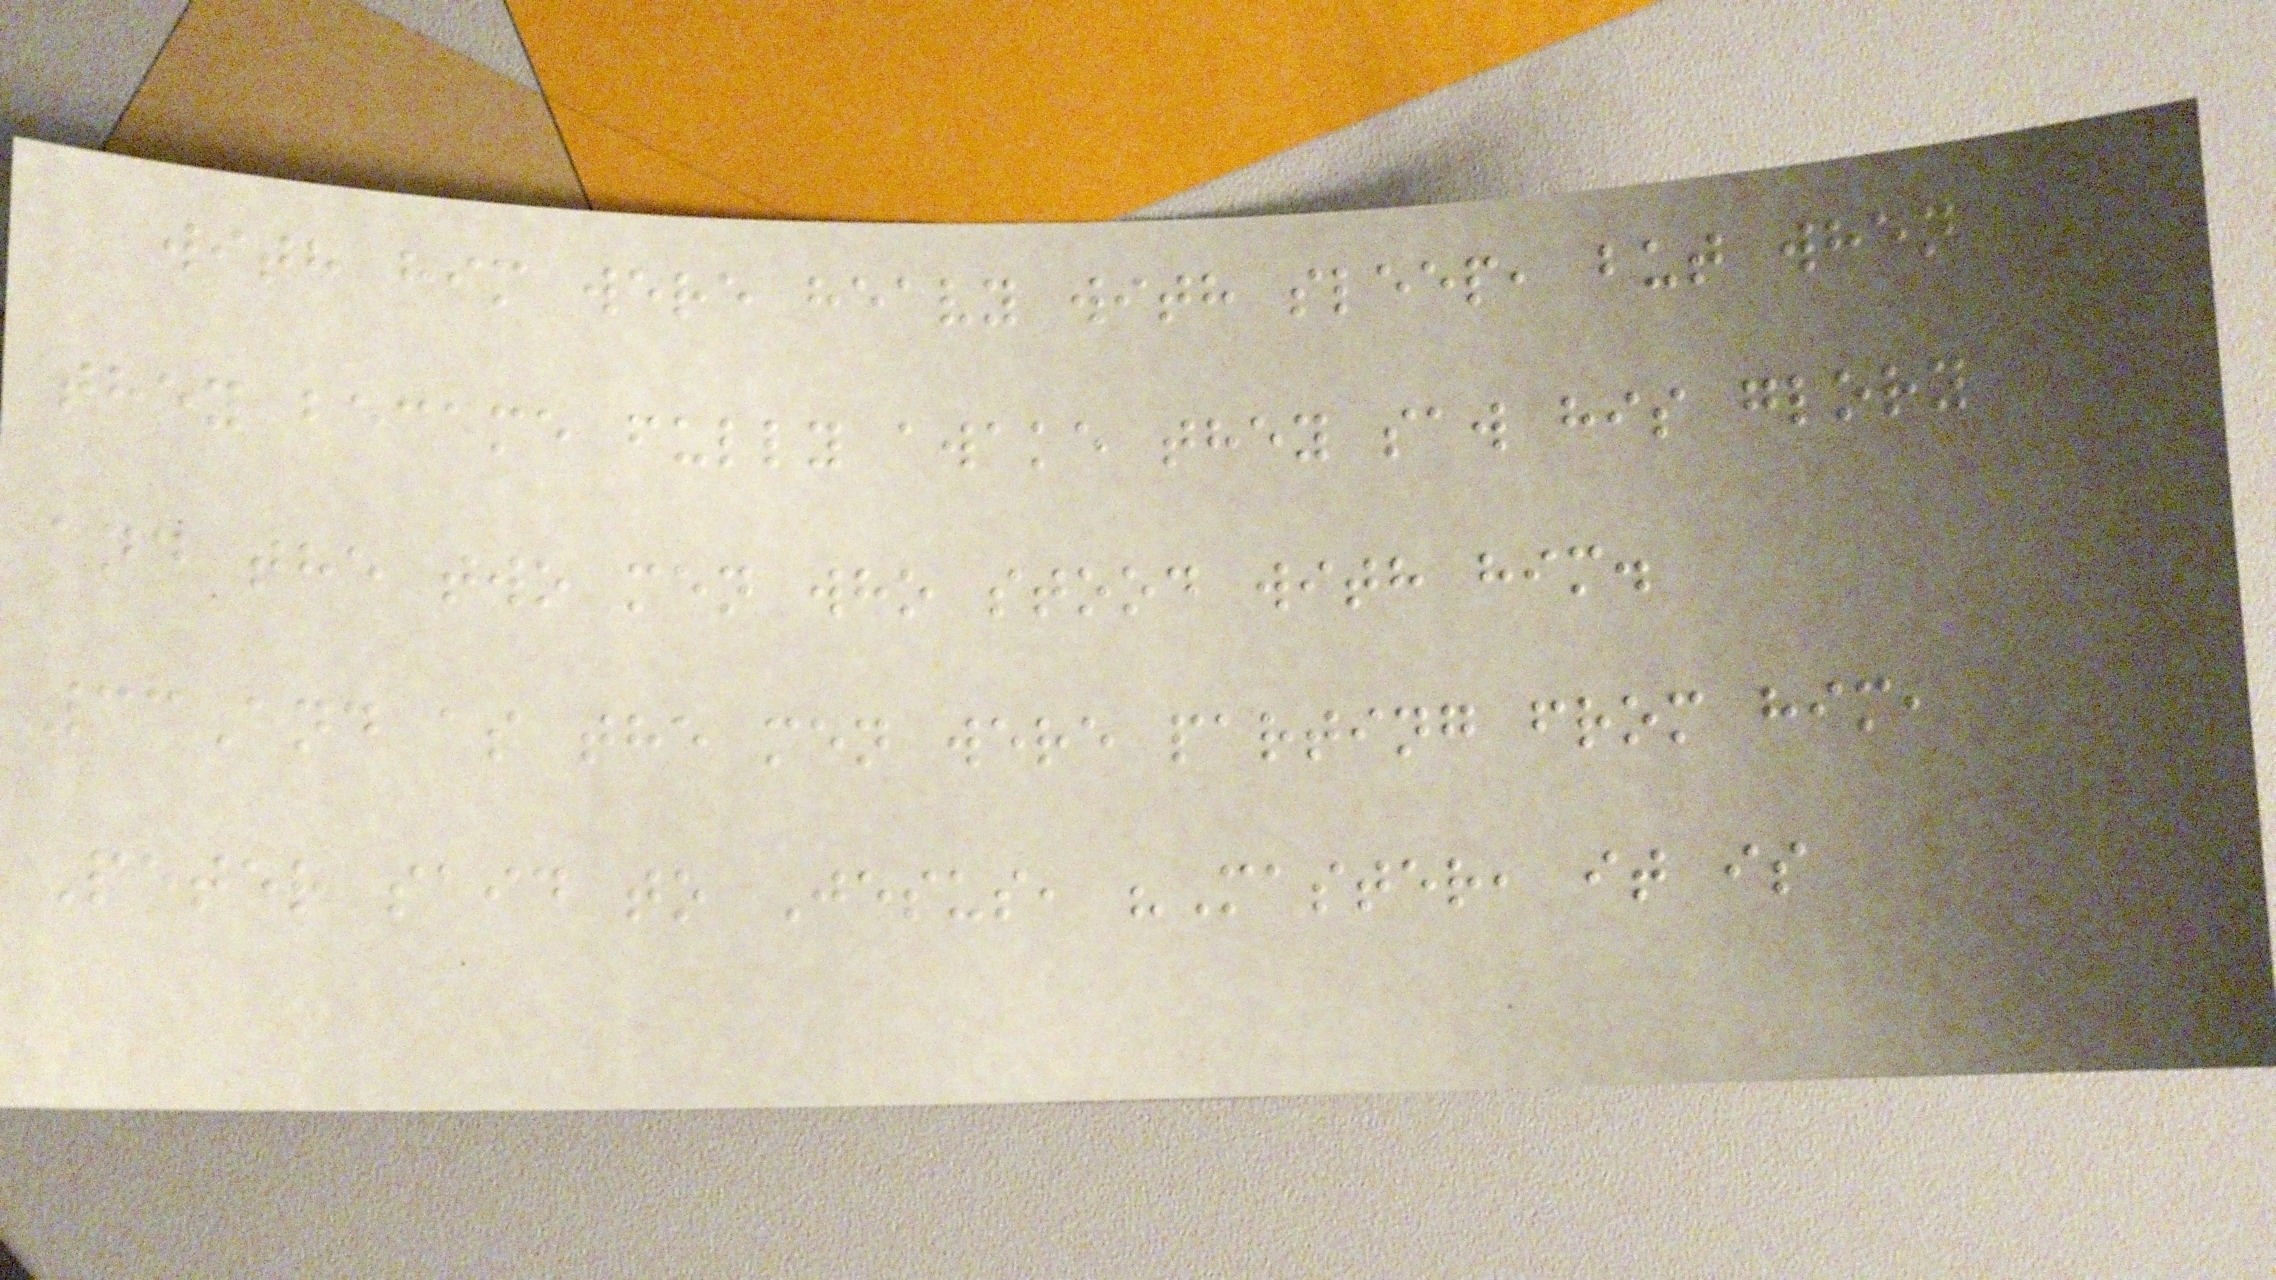with him were heavy with sleep, but when
they became fully awake they saw his glory
and the two men who stood with him.
33And as the men were parting from him,
Peter said to Jesus, "Master, it is
